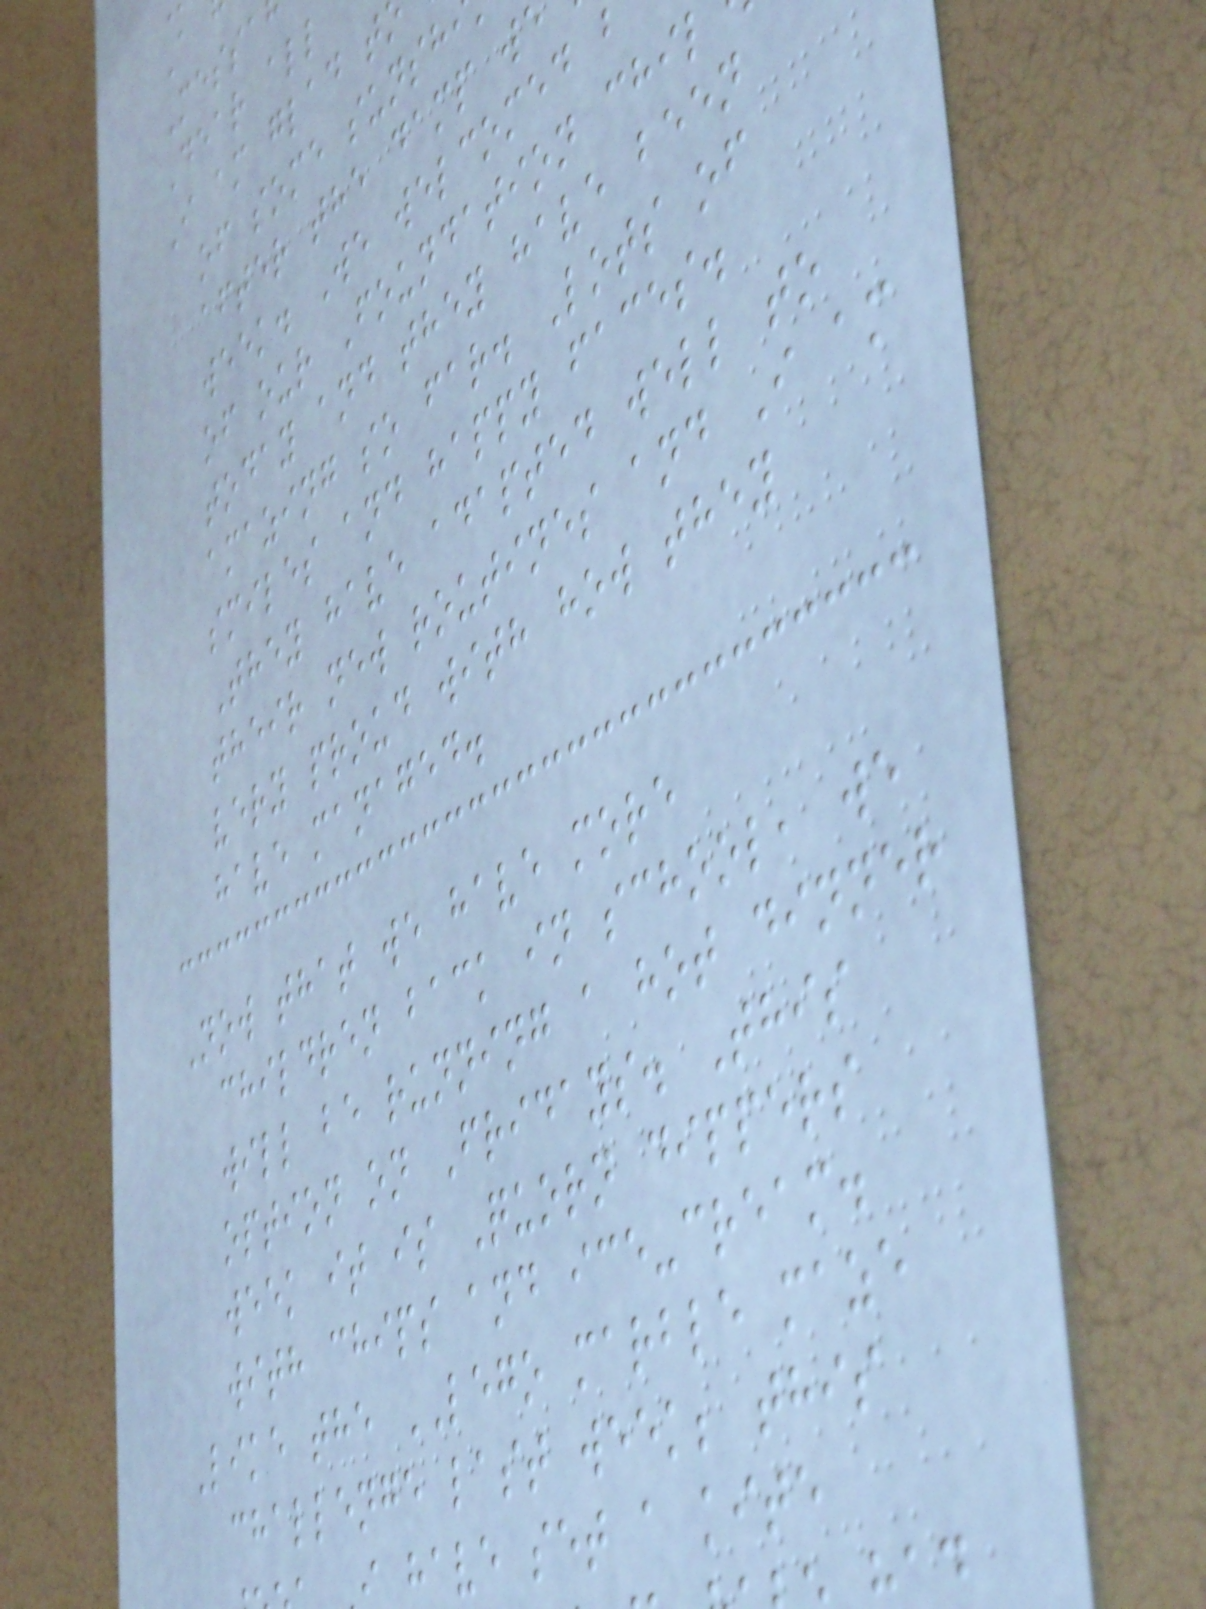Dear all
I am glad t
of some sunsh
after the damp w
week. We welcomed
of our Foundation chil
today and they have been
amazing so far. Lots of
smiles and happy faces.
They have adapted well to
their new routines and I am
very proud with how they
have managed.
Now that we have more
children back in school, we
will be running a hot dinner
option on Fridays. This
week it is Quorn dippers
with chips and ice-cream.
Like the LEGO marble maze
challenge last week; this
have set a kite
